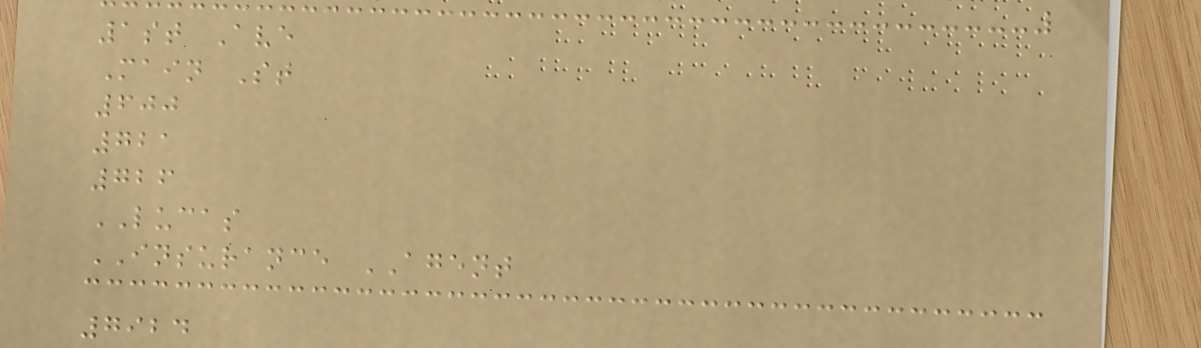1st Ave
Main St
600
721
726
LUCAS
INSURANCE AGENT
7924
